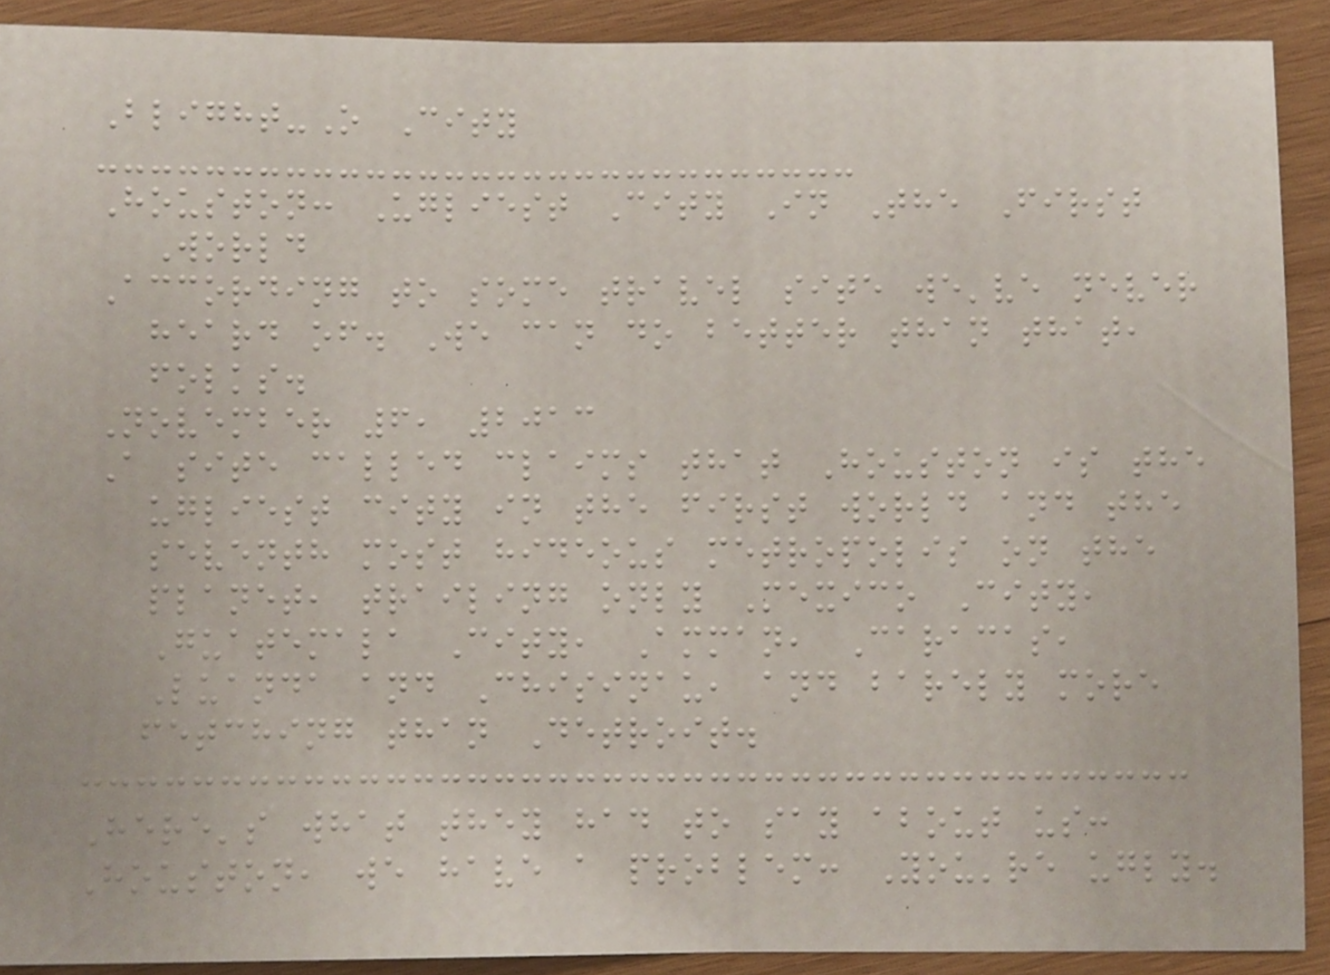Blight-O City
Houston: Ugliest City In The First
World
According to some travel site we've never
heard of. We can do better than that,
folks.
November 6, 2013
A site called claims that Houston is the
ugliest city in the first world and the
seventh most hideous metropolis on the
planet, trailing only Mexico City,
Guatemala City, Amman, Caracas,
Luanda and Chisinau, and barely more
fetching than Detroit.
Here's what they had to say about us:
Houston, we have a problem: You're ugly.
